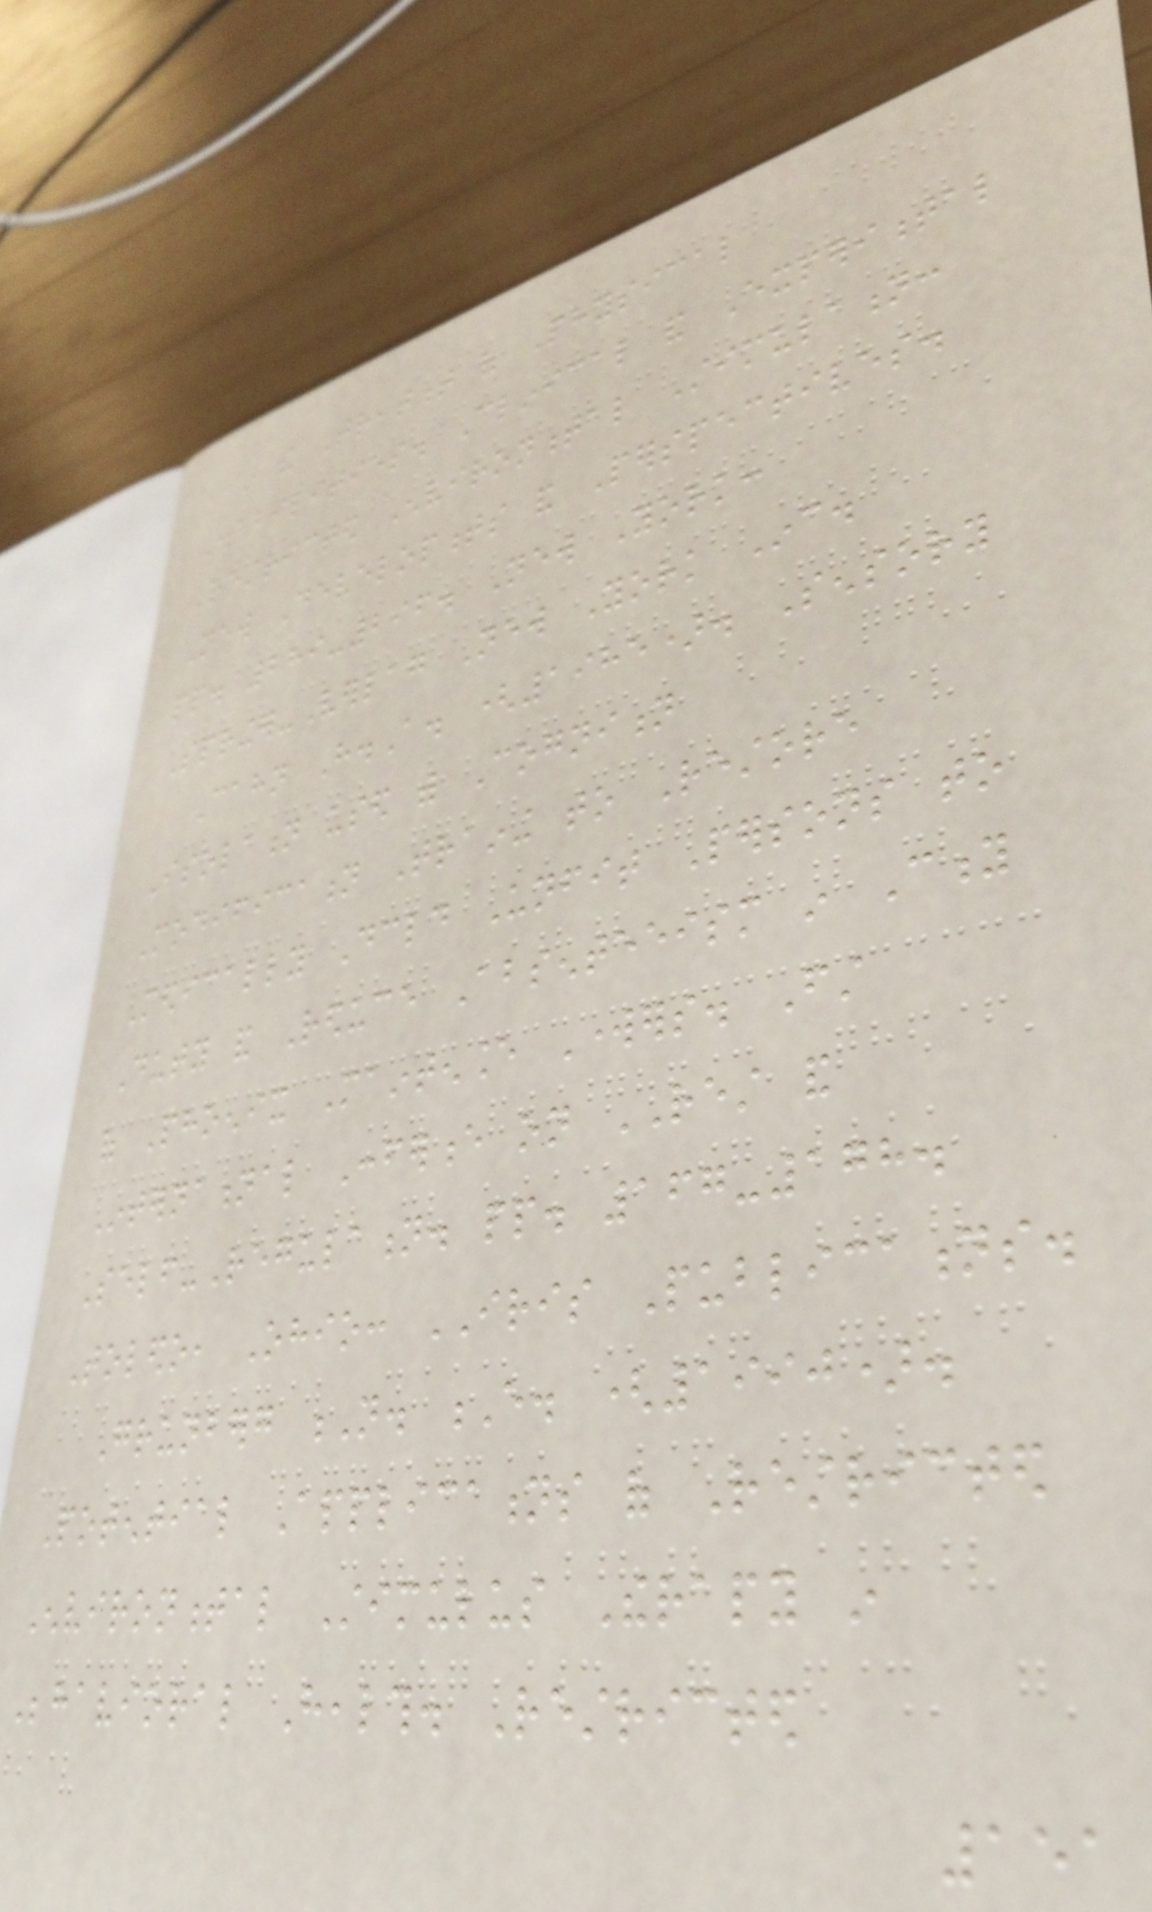in the Treatment of Physical
Disabilities. Clinical and Experimental
Restricted Environmental Stimulation:
New Developments and Perspectives.
pp. 289-296. New York:
Springer-Verlag New York Inc.
Cahn H.A. (1985). Sensory
Isolation used with Cognition
Modification Training to Restore
Medically Declared Unfit Persons to
Duty and Reduce Absenteeism in City
of Phoenix Maintenance Workers. First
International Conference on REST and
Self-Regulation. pp. 167-178.
Toledo, Ohio: IRIS Publications.
Grunberg N. E. (1990).
Potential Applications of Restricted
Environmental Stimulus Therapy in
Behavioral Health. Restricted
151
